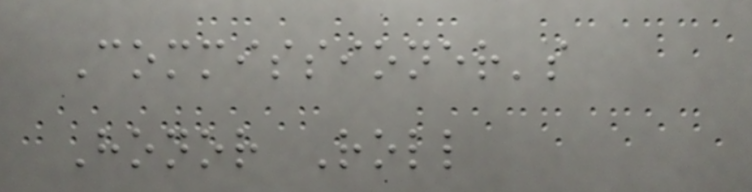Commissioner's
Honor Roll
